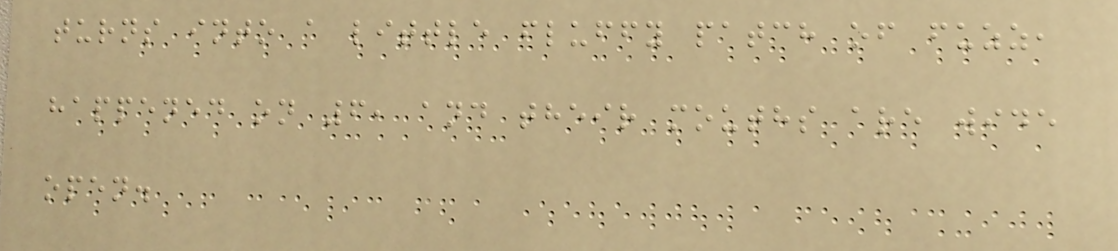turns into a little fluffy patch of fuzz,
happened on 6, and their mouths are wide
open.
